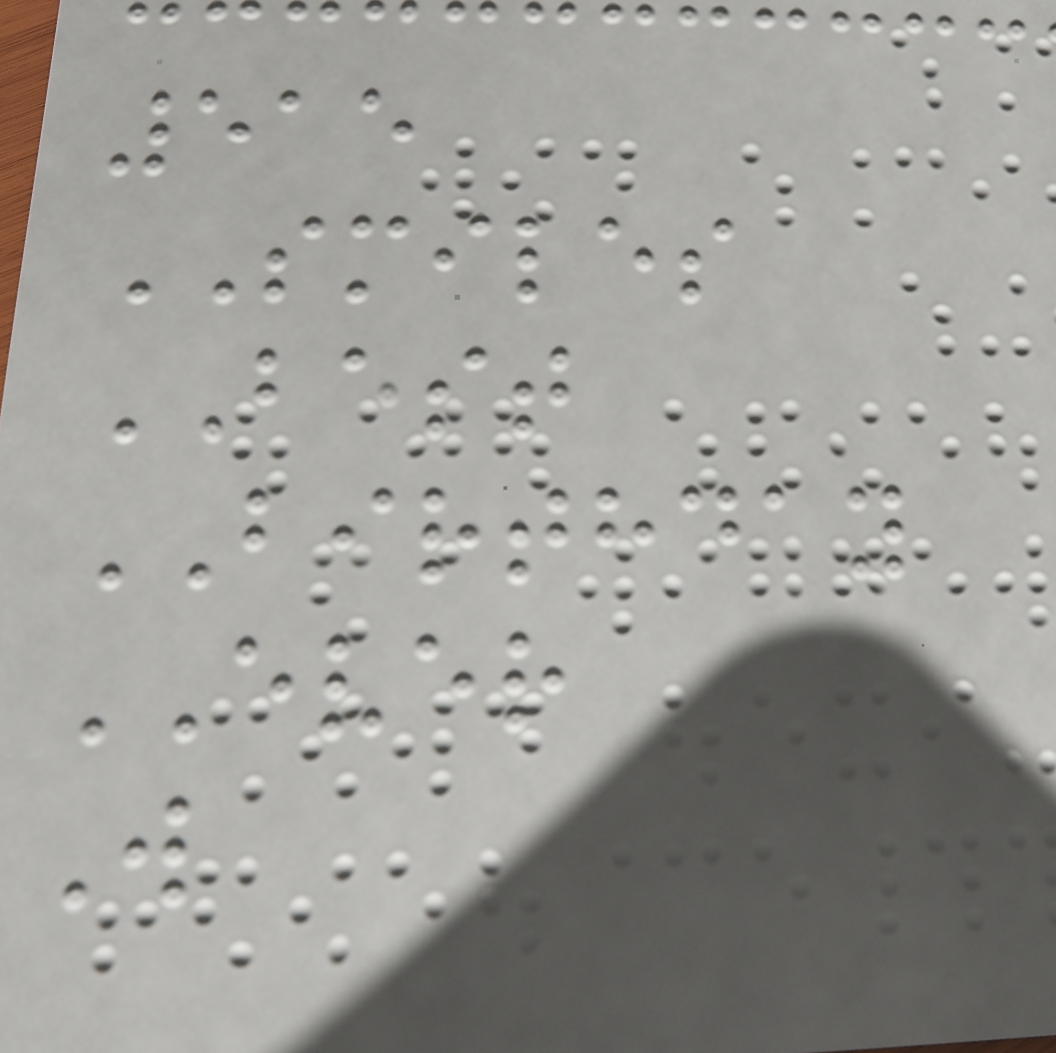515
SMILES
BEST
BIRTHDAY
EVER
W
